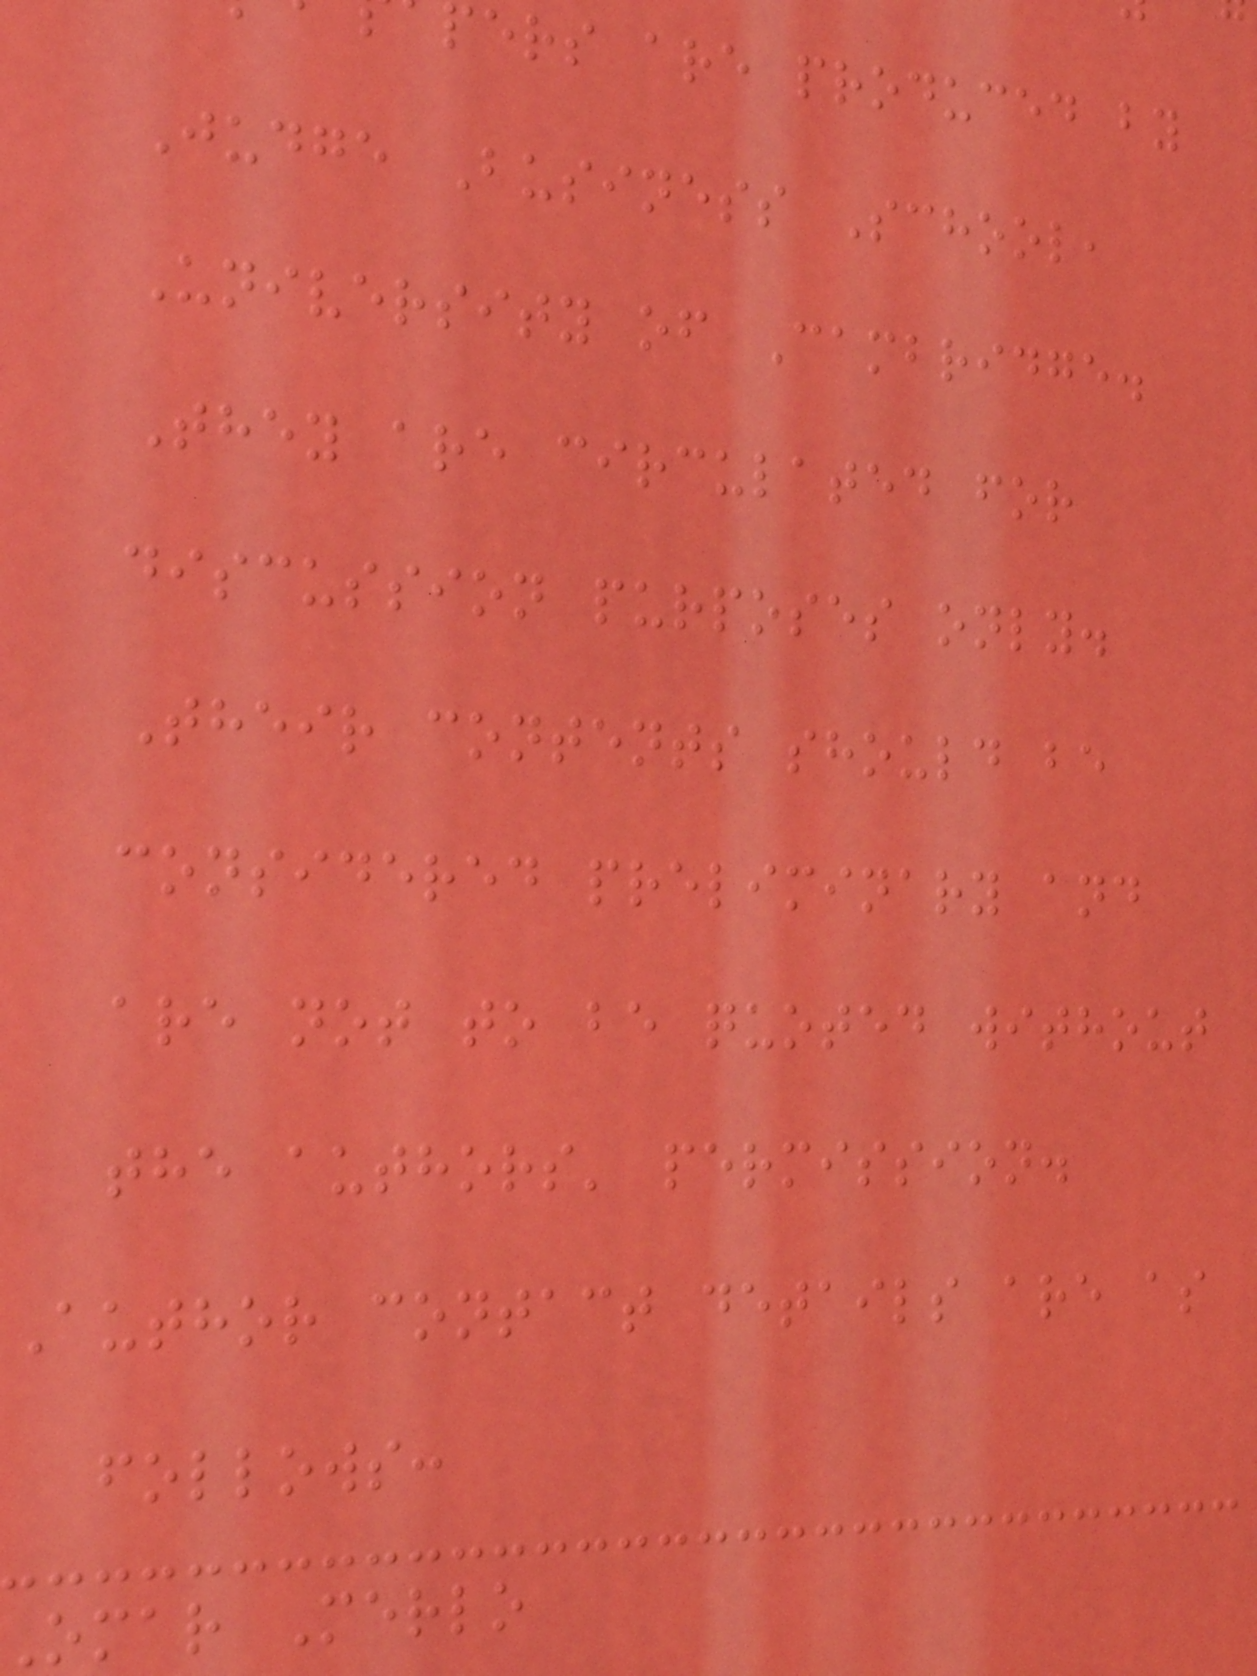pers are produced by
Judge Business School,
University of Cambridge.
They are circulated for
discussion purposes only.
Their contents should be
considered preliminary and
are not to be quoted without
the authors' permission.
Author contact details are as
follows:
omar Merlo
